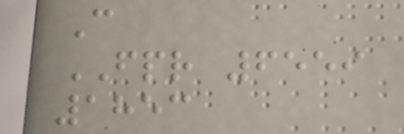C
FPR 6559
1853
